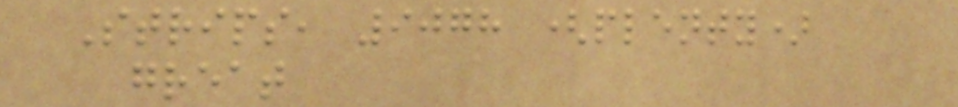Strips, 9078 (plenty)
great
